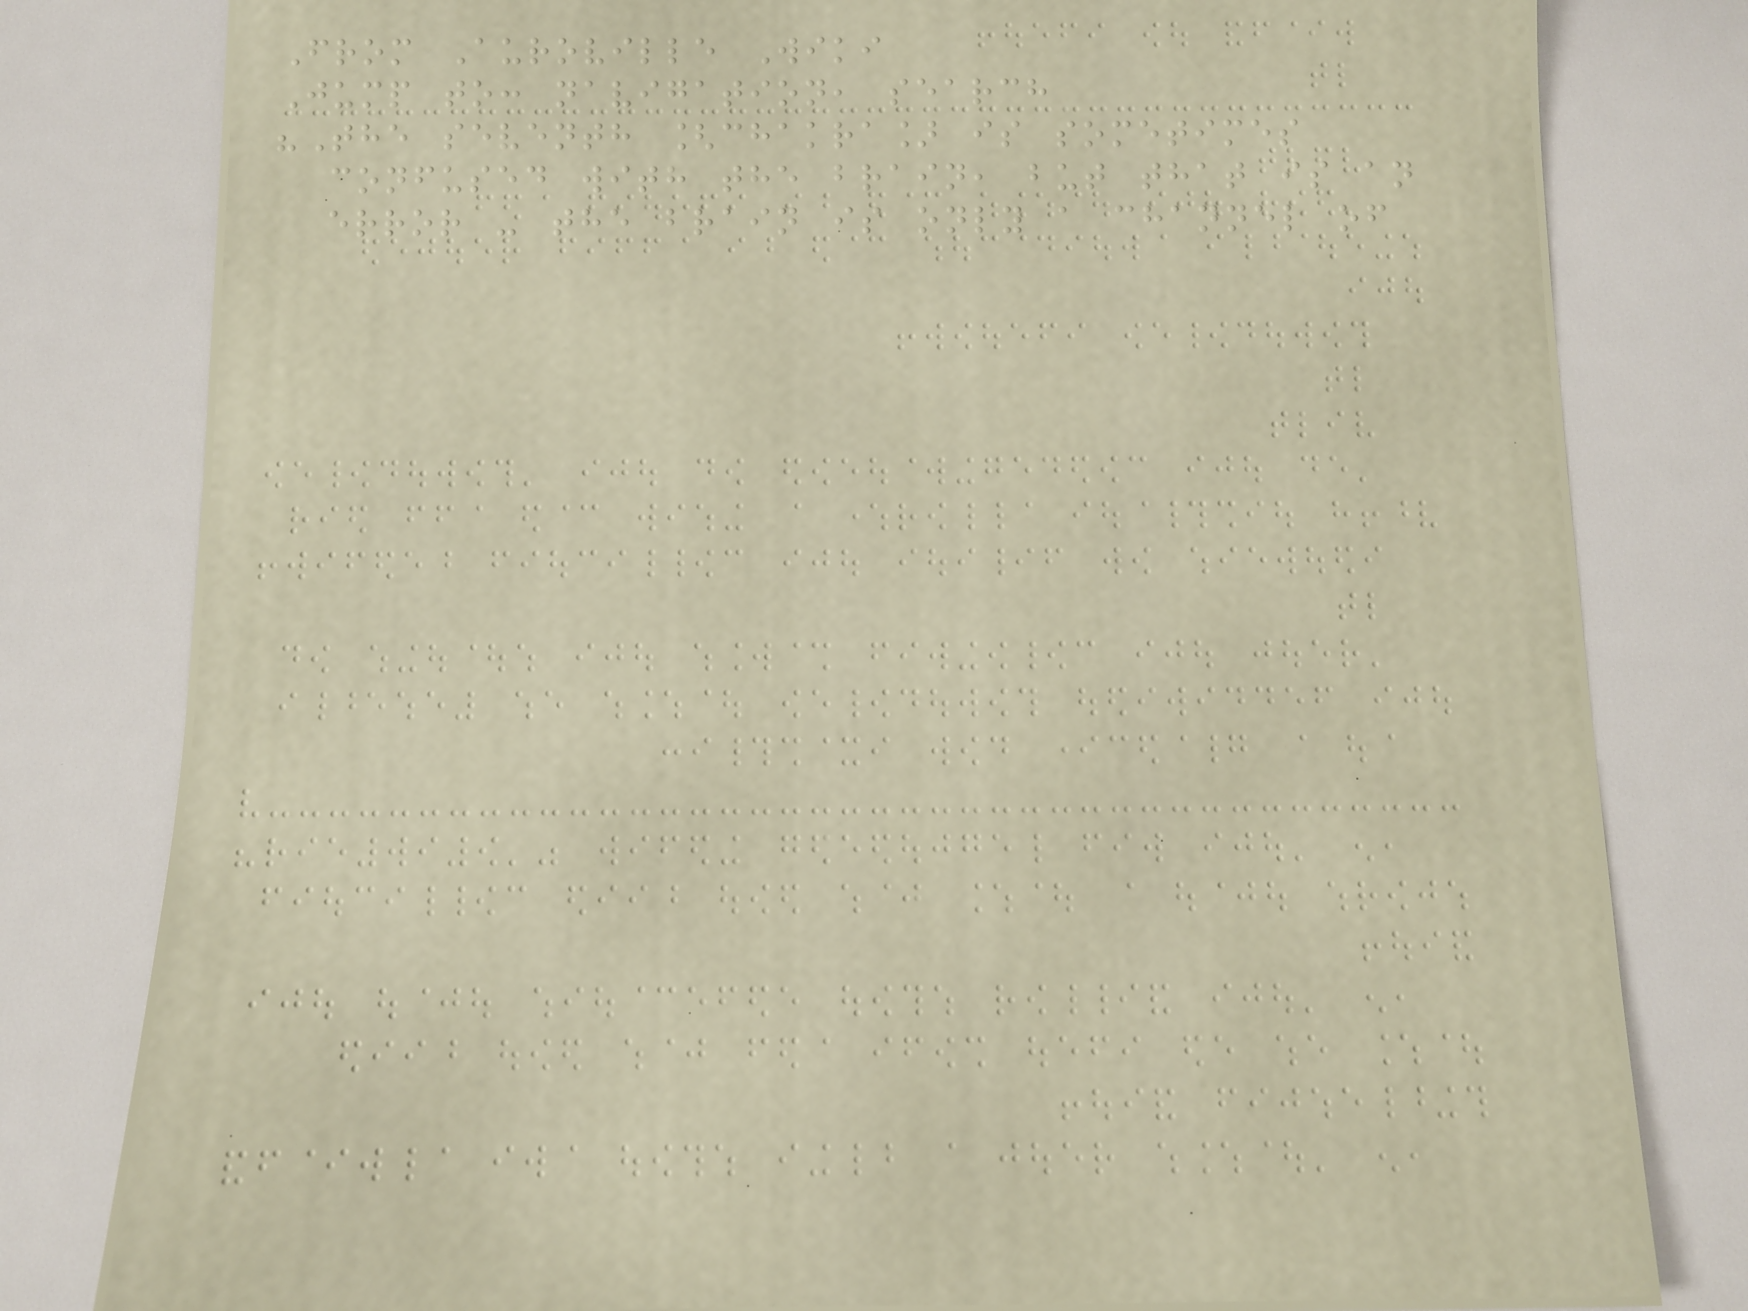From Auroville Wiki
Jump to: navigation, search
"The seventh [chakra] is sometimes
confused with the brain, but that is an
error - the brain is only a channel of
